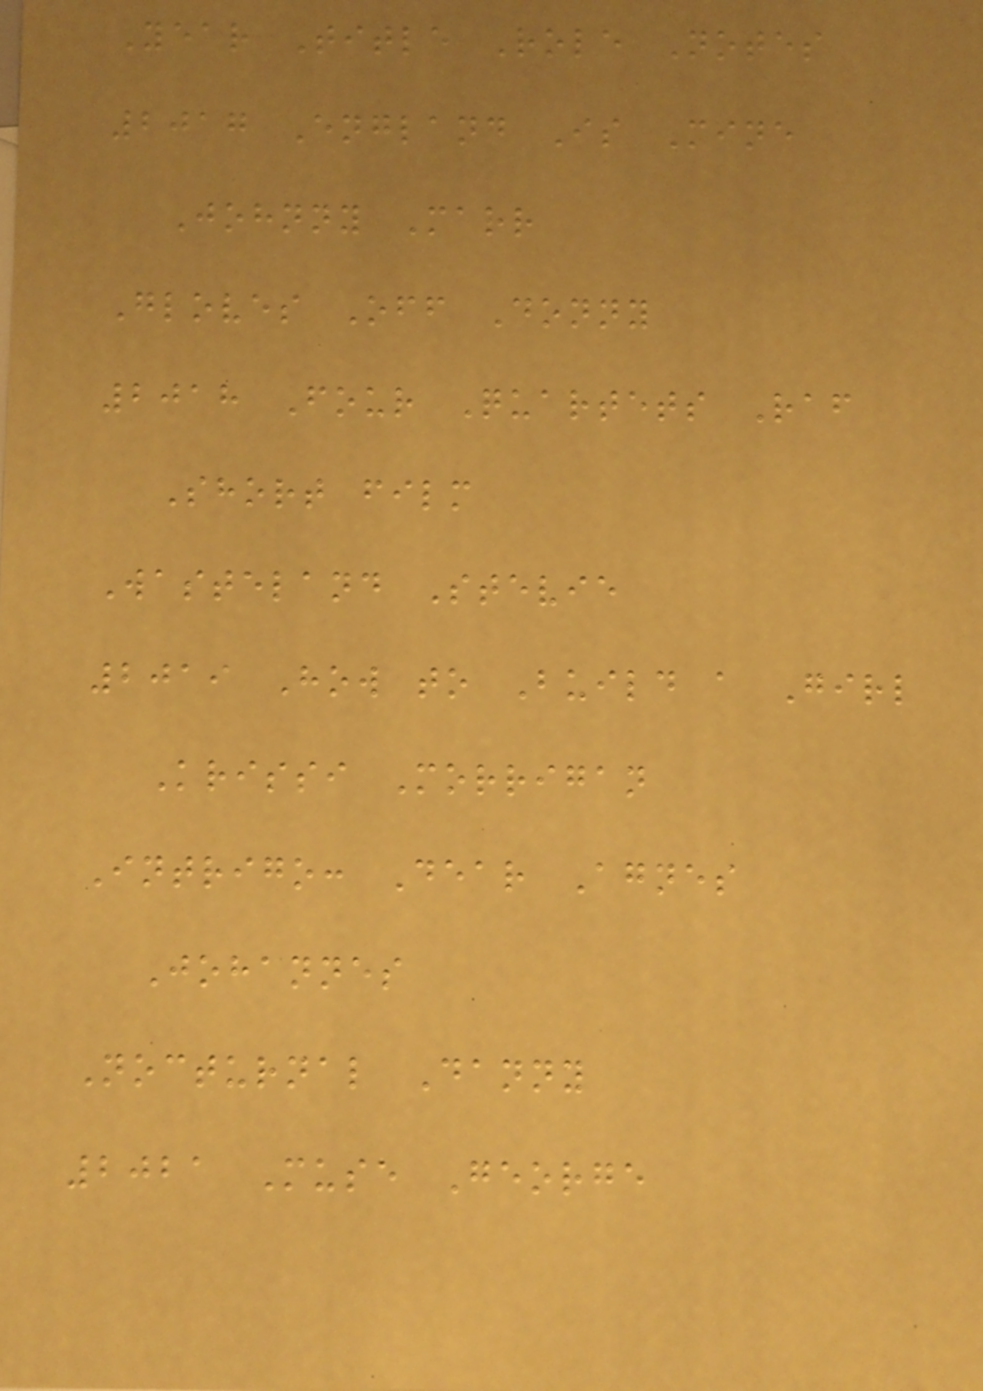Year Title Role Notes
2017 England Is Mine
Johnny Marr
Gloves Off Donny
2018 Four Quartets Raf
Short film
Wasteland Stevie
2019 How to Build a Girl
Krissi Morrigan
Intrigo: Dear Agnes
Johannes
Nocturnal Danny
2021 Muse George
